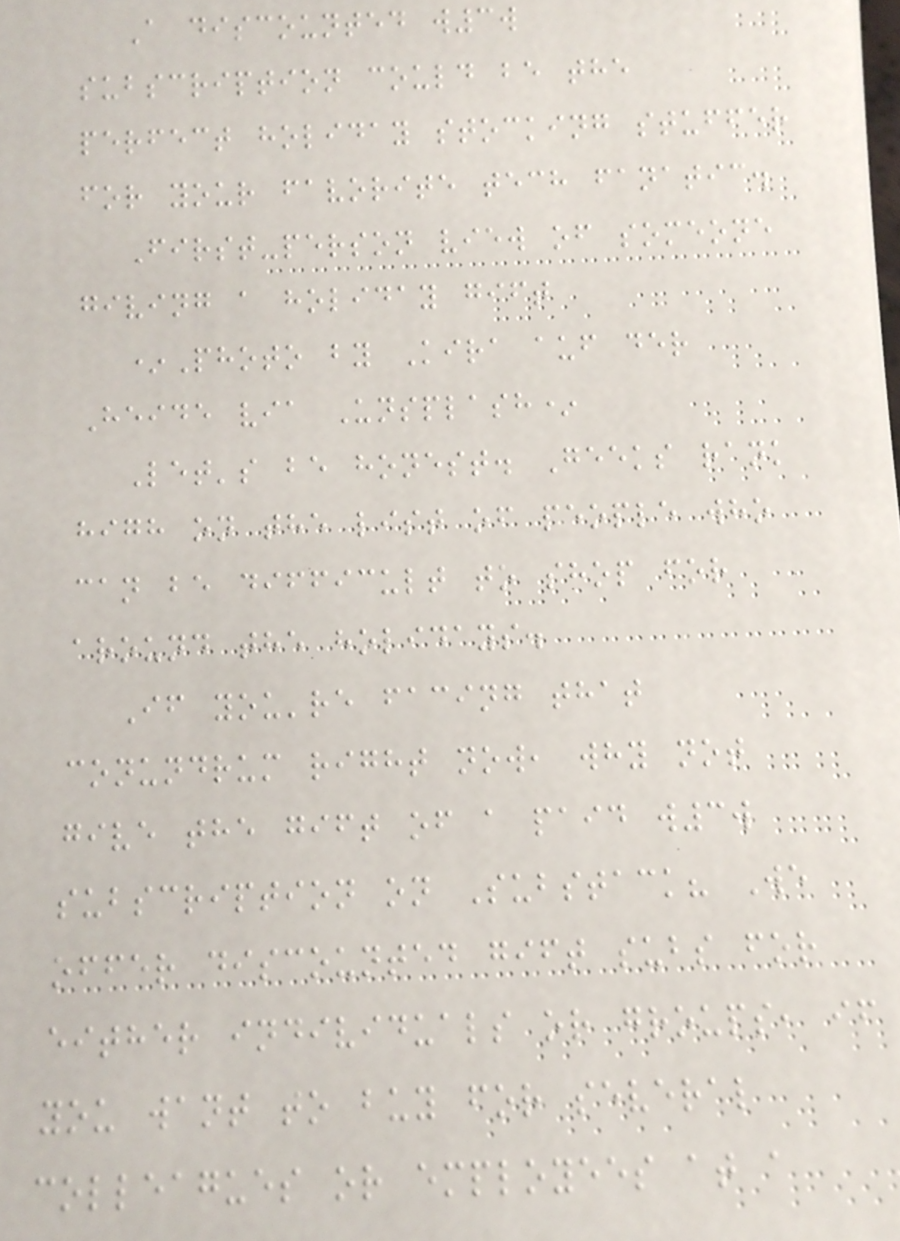A discounted w3w
subscription could be the
perfect holiday stocking stuffer
for your favorite tech fanatic.
First-person view of someone
giving a holiday gift
*Photo by Kira auf der
Heide via Unsplash*
Let's be honest. Geeks rank
high on the list of people who
can be difficult to shop for
around the holidays.
If you're facing that
conundrum right now, why not
give the gift of a paid w3w
subscription on Substack? We
offer discounted gift subs for
either individuals or groups, if
you want to buy for several
colleagues or employees at a
